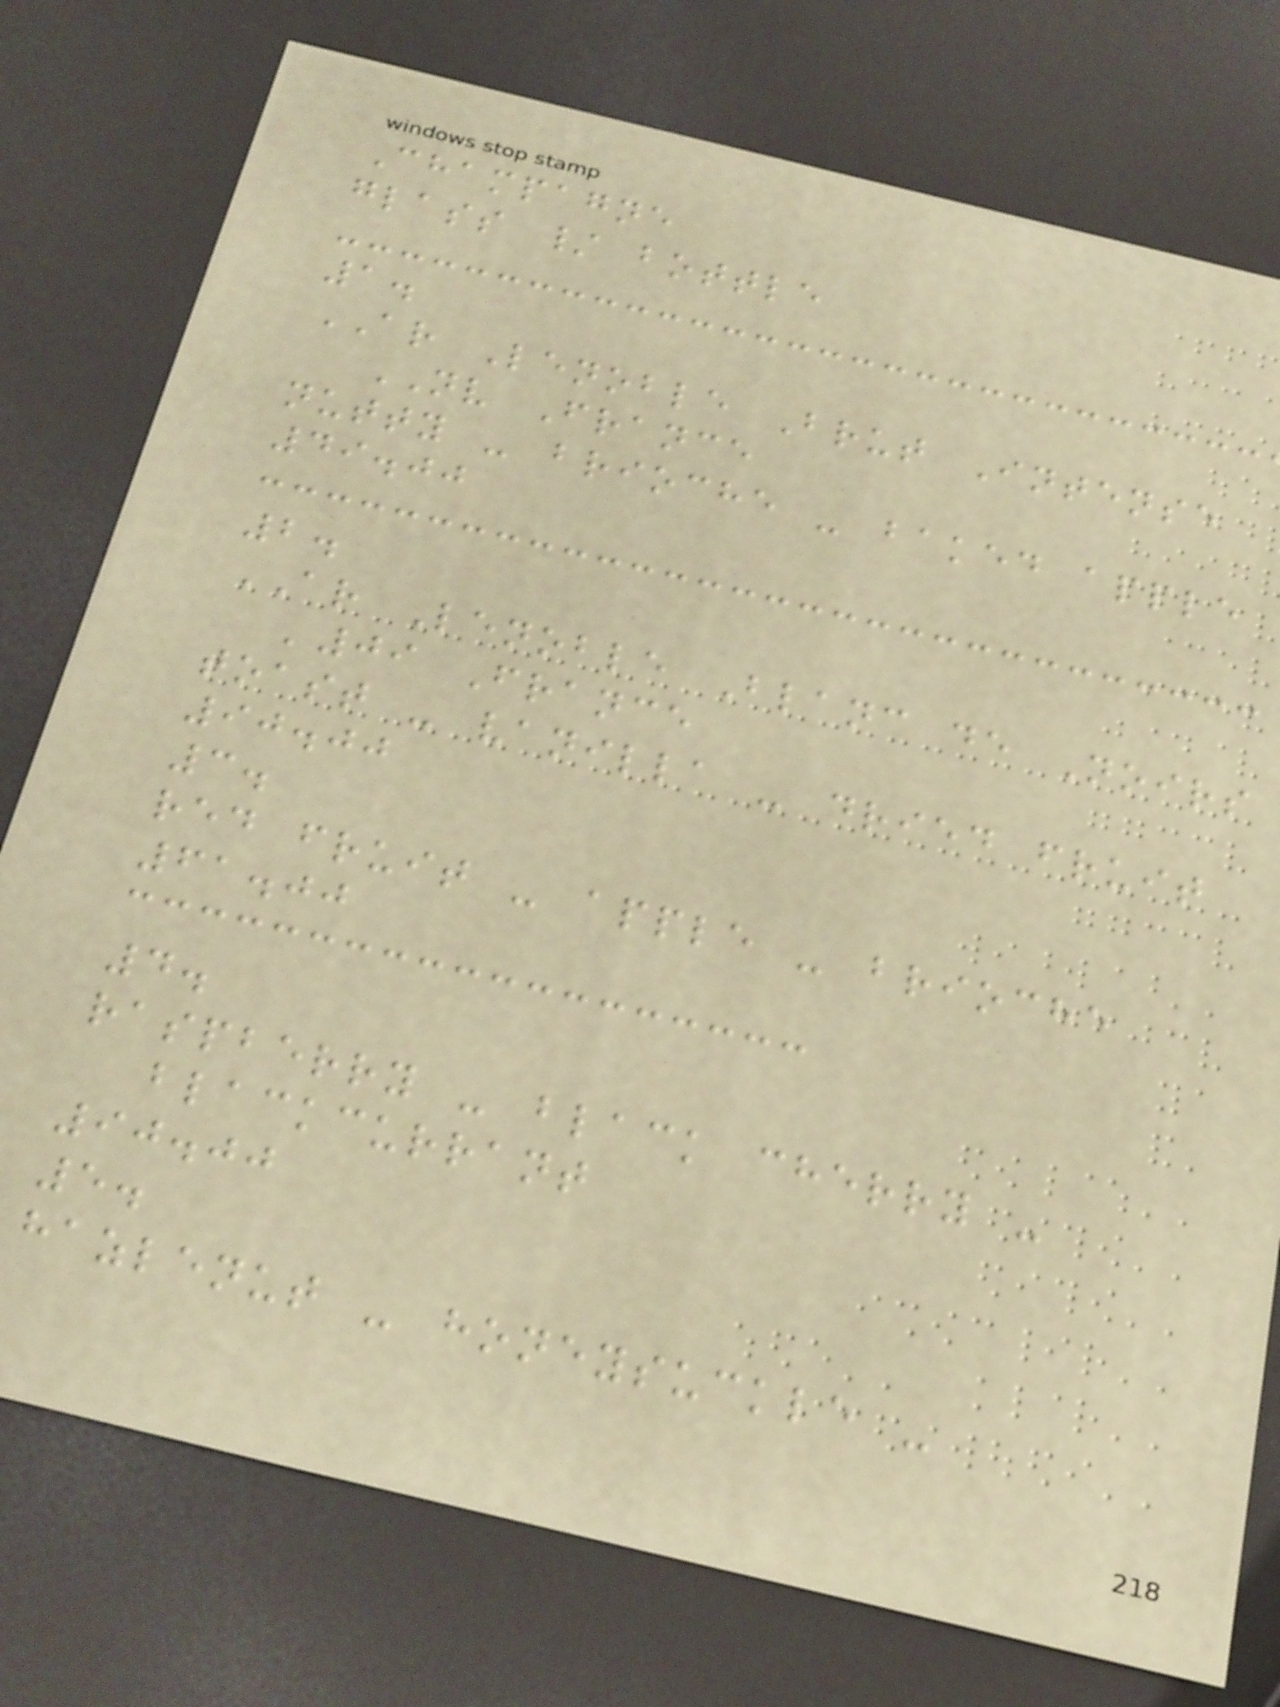Champagne
glass / bottle
1.
AR Lenoble Brut Intense
NV France
nutty - brioche - baked apple
49.00
2.
AR Lenoble Blanc de Noirs
'09 France
toast - vanilla - dried fruit
90.00
3.
red fruit - apple - brioche
61.00
4.
raspberry - black cherry -
blackcurrant
90.00
5.
hazlenut - honeysuckle -
